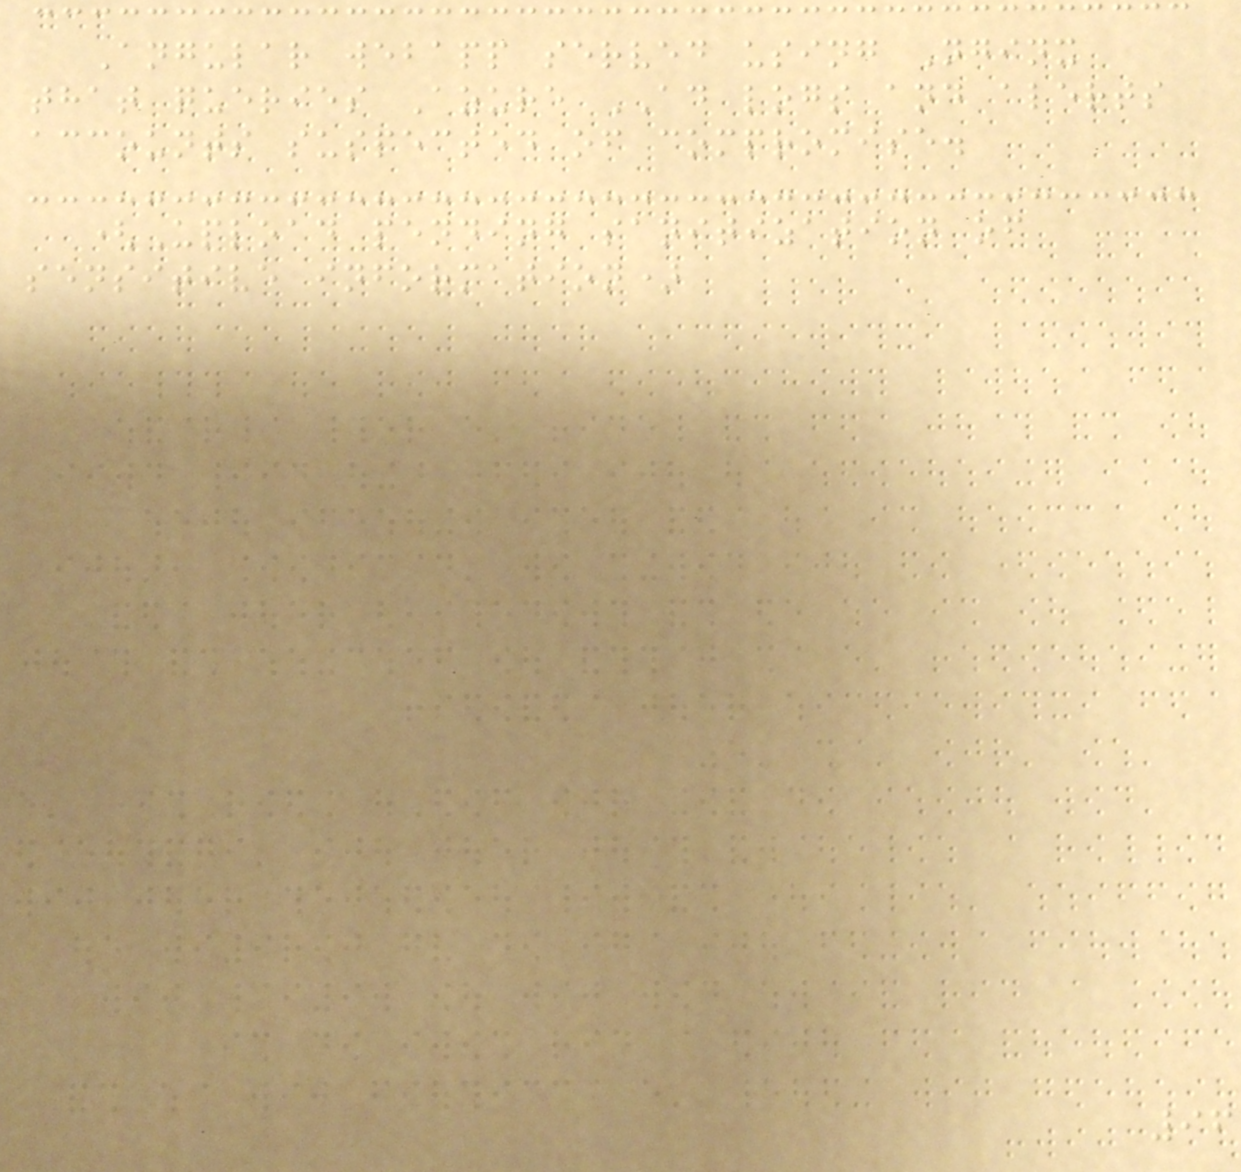Angular webapp served using Nginx
that queries Azure AD logs and alerts
accounts suspected of compromise.
(Upload pending sanitization of
sensitive information)
96
